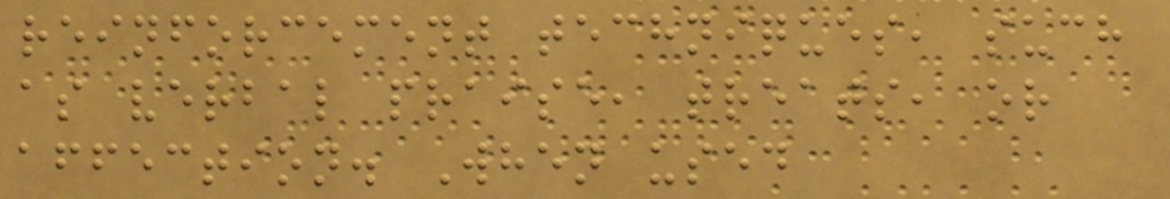reinforcement techniques, such
as verbal praise, treats, or
affection. When used
